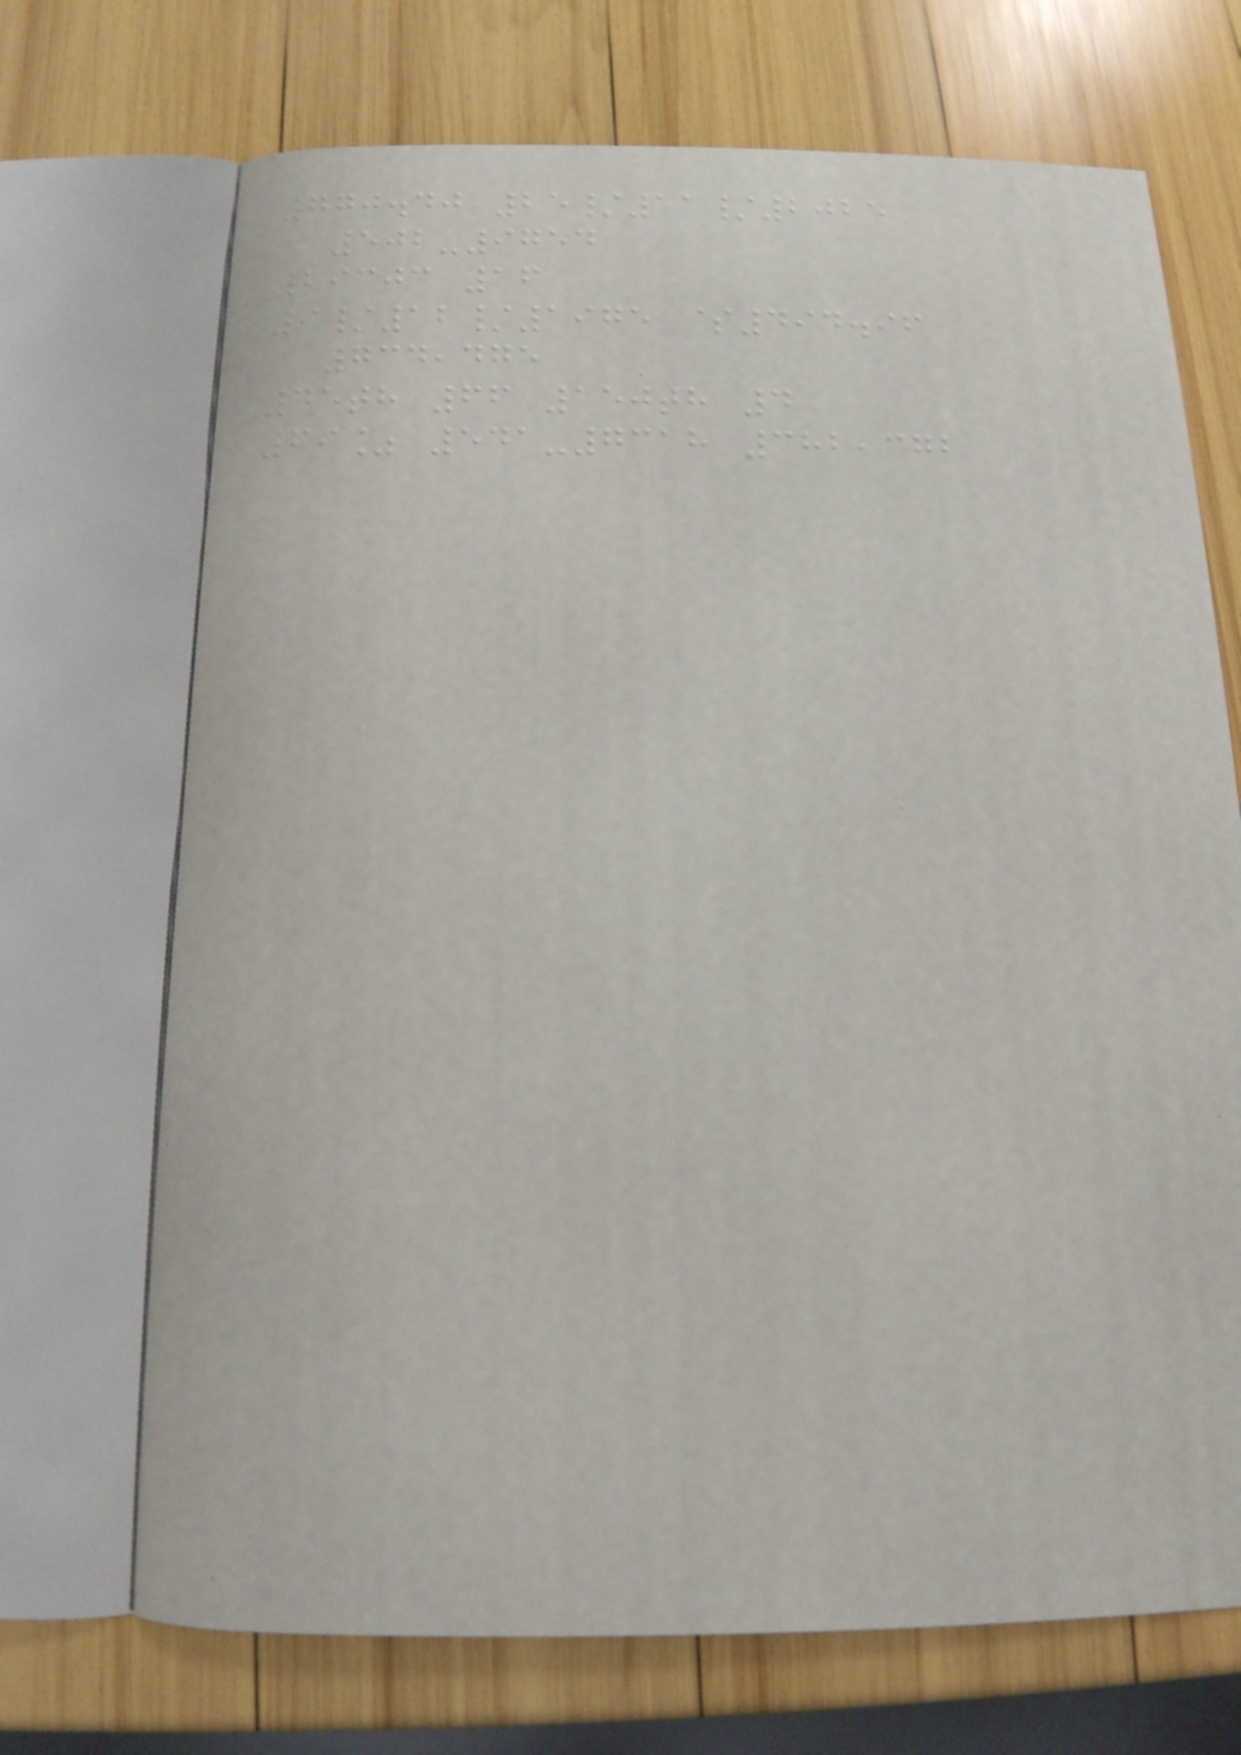770.40 25/11/2025
502-9754
29303 16
9/12/1975 $494.96
734,475
45th 66 150th 4
69% 541-7318 382,372
